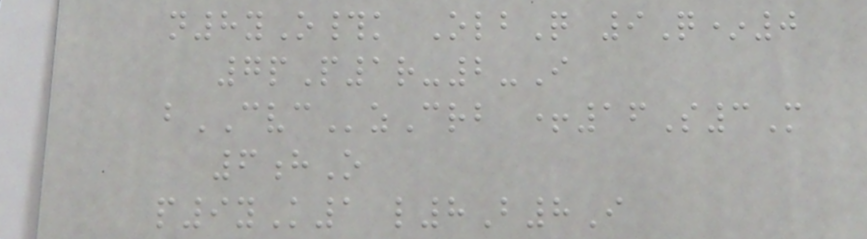n8yO#k OlbQ 9Q*0
7pP1r-2-I
bCVCzCrb +16S3M
6hO
p9yK1 l8B8I
